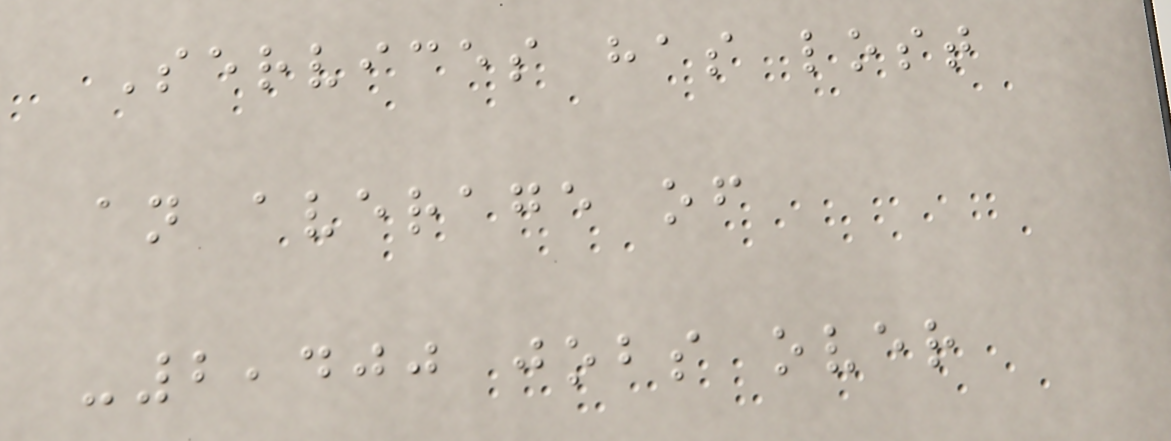Services has lost
an average of
-2,400 jobs over
